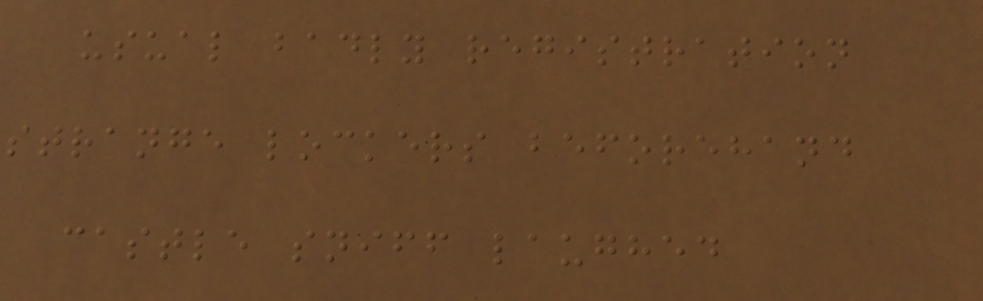usual badly registration
strange lockers beforehand
castle sniff laughed
